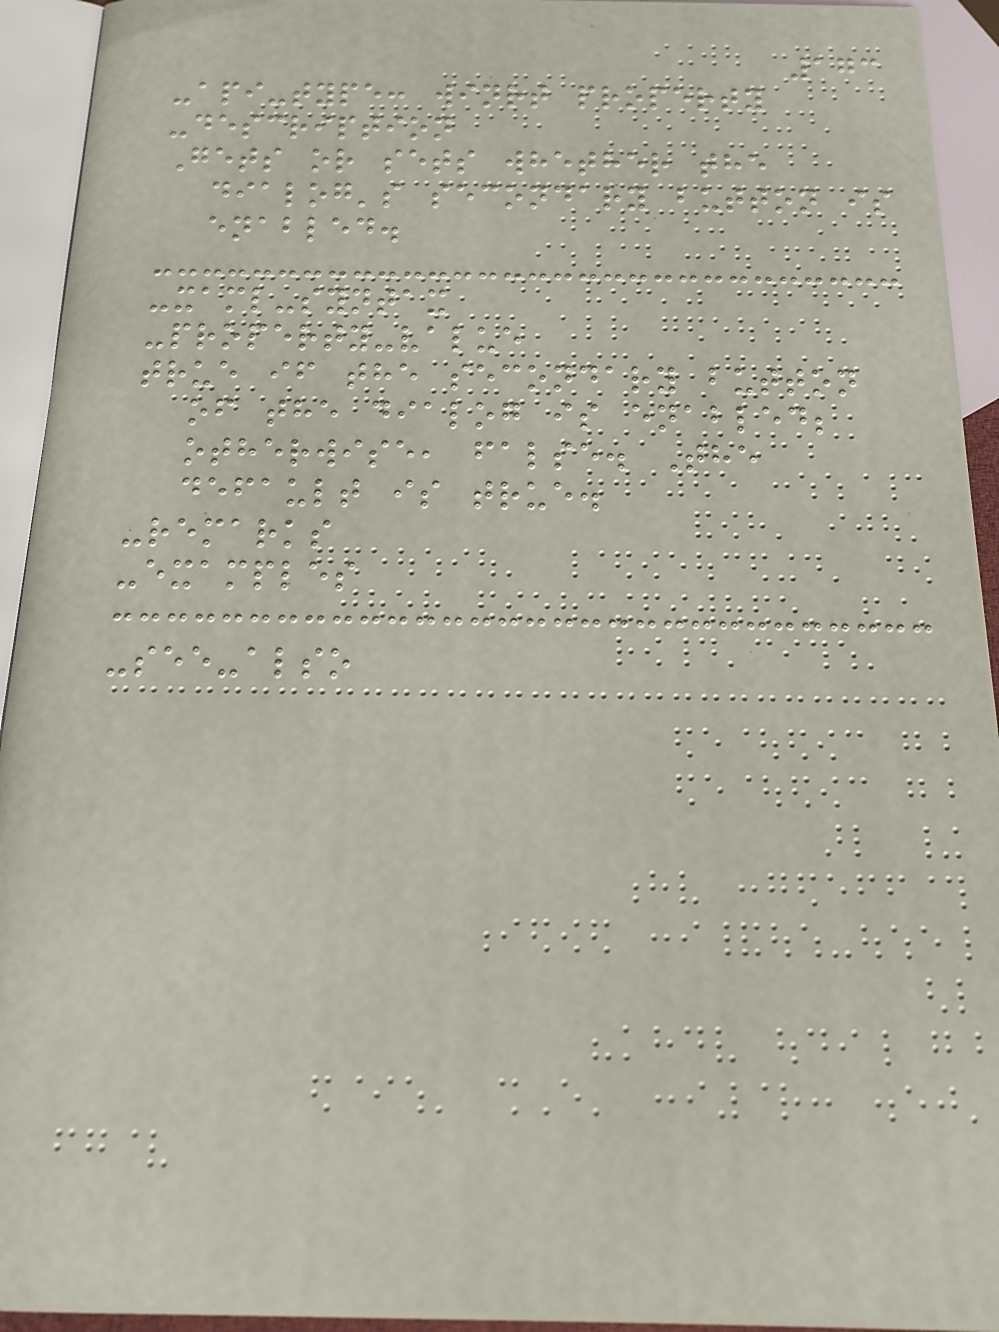173
-api-type: winrt property
-description
Gets or sets whether the
dialog's secondary button is
enabled.
-xaml-syntax
-property-value
true if the secondary button
of the dialog is enabled;
otherwise, false. The
default is true.
-remarks
-examples
-see-also
